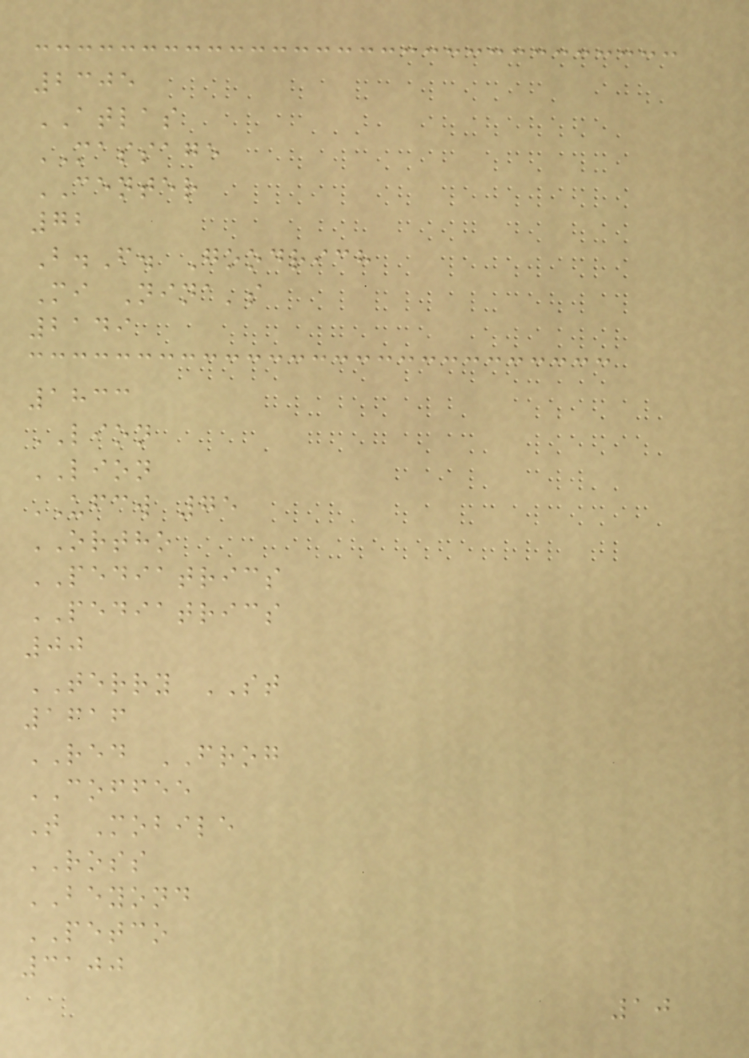2305
ATLAS
MASSAGE
CENTER
72
B.F. Goodrich
Mi Nina's
2149
1833
LION
LION
UFCW 75
ORTHO
PEDIATRICS
PEDIATRICS
00
TERRY ST
1616
RED FROG
COFFEE
T Mobile
ROSS
BEYOND
PETCO
3100
10
